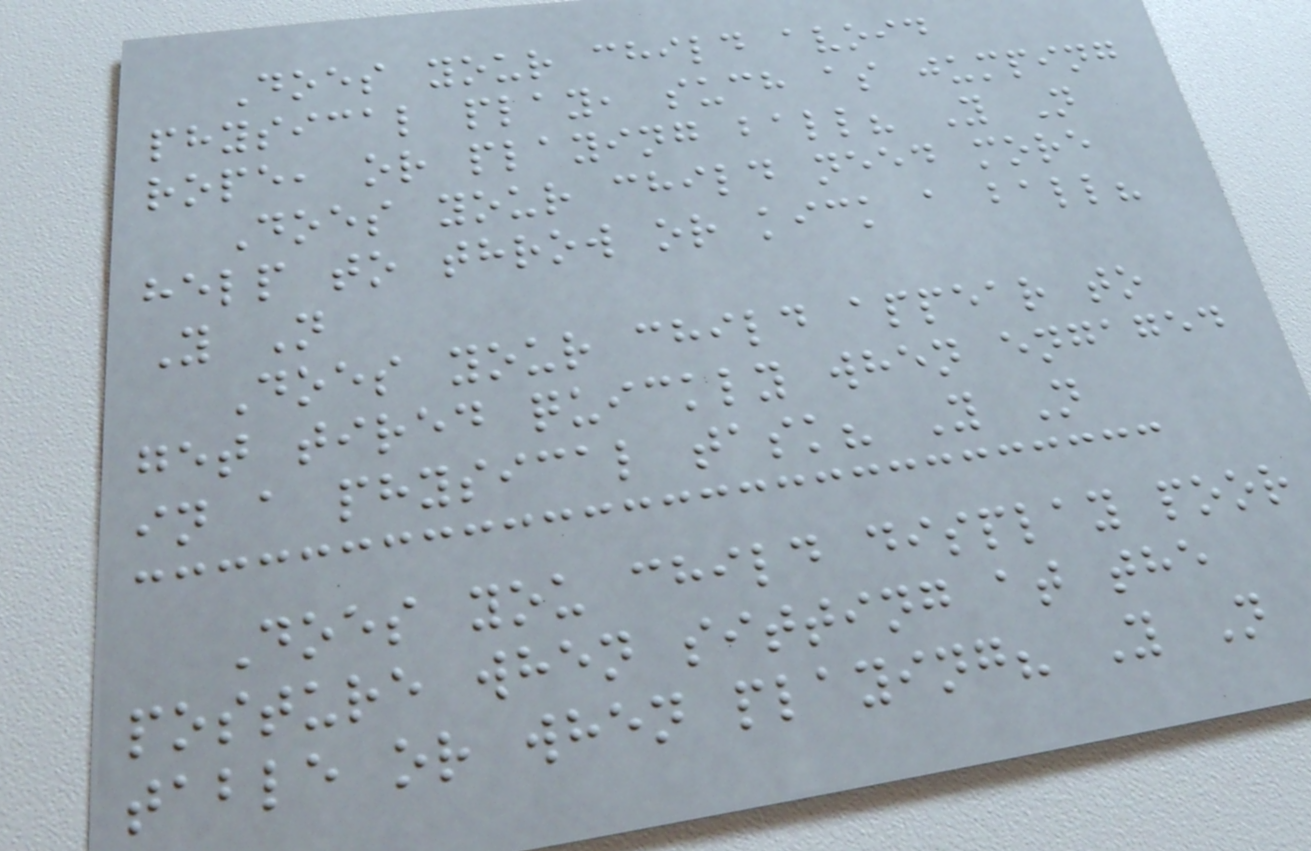Does your child avoid
physical play, such as jumping
rope, or playing ball? Y N
Does your child need more
help to throw or kick a ball?
Y N
Does your child appear to
get tired quickly when engaged
in a physical task? Y N
Does you child display poor
posture when sitting at the
table or when playing? Y N
